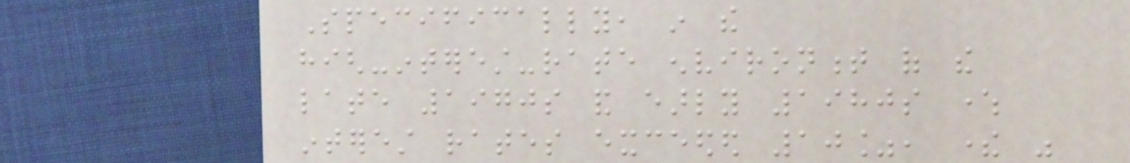Specifically, in the
high-interest-rate environment of the
late 1970s and early 1980s where
interest rates exceeded 10%, there was
